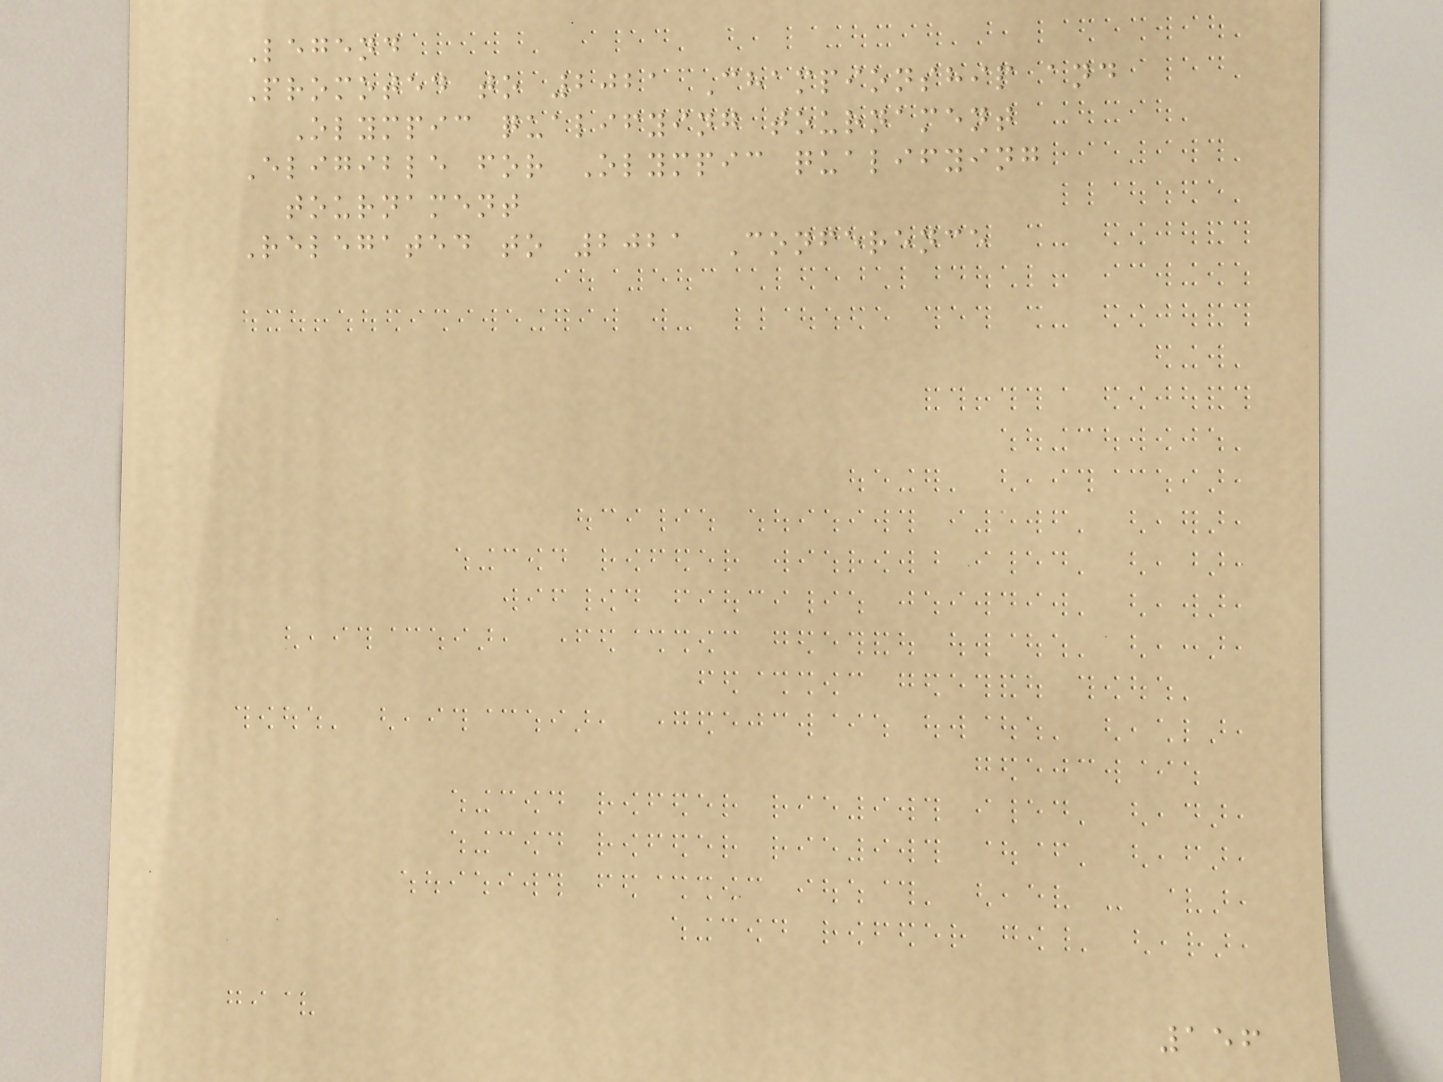Legend
Promoted to 2021 Championship and
Olympic qualifying tournament
Eligible for Olympic qualifying
tournament
Relegated to 2021 Conference
156
